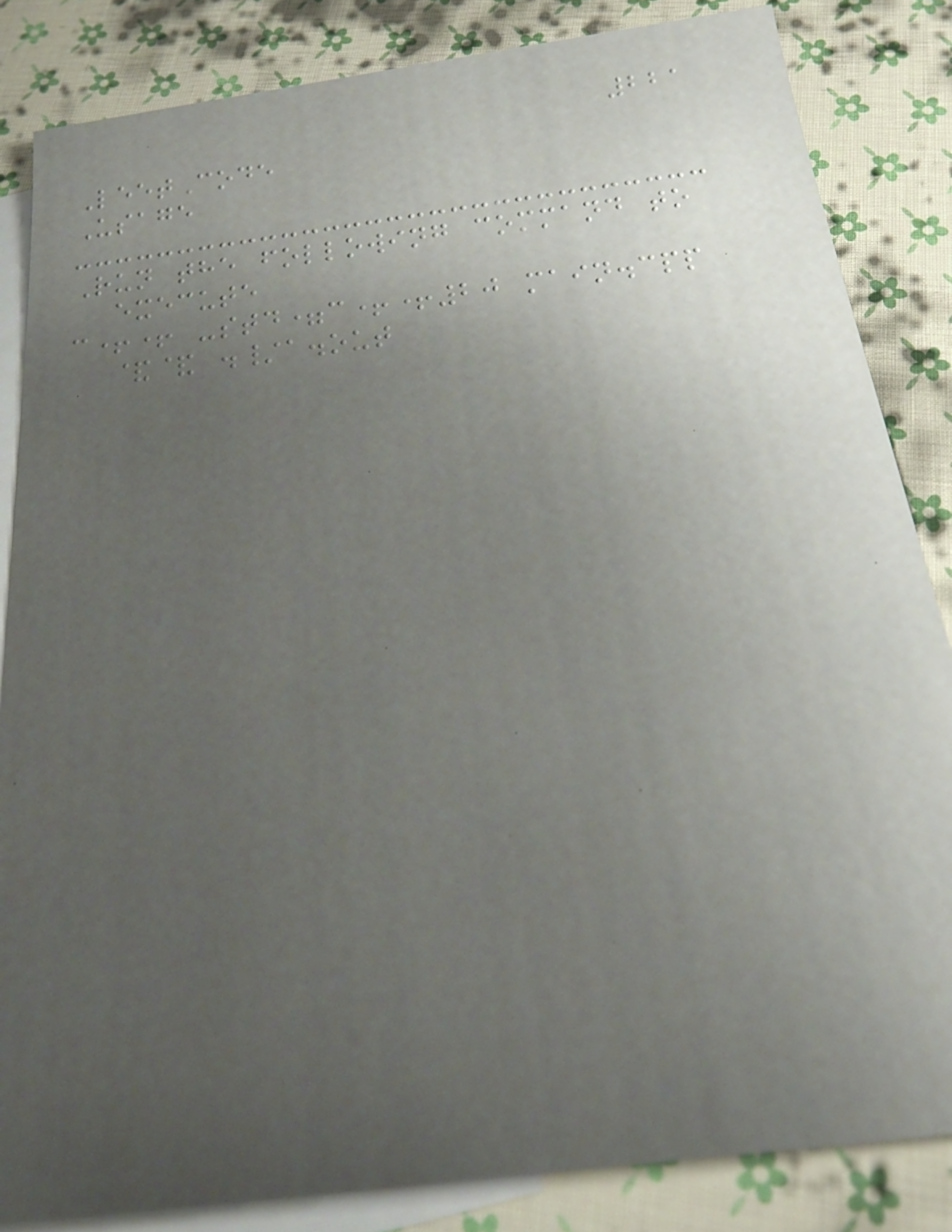221
LeetCode
Usage
Run the following command to
execute
c++ -std=c++20 main.cpp
&& ./a.out
